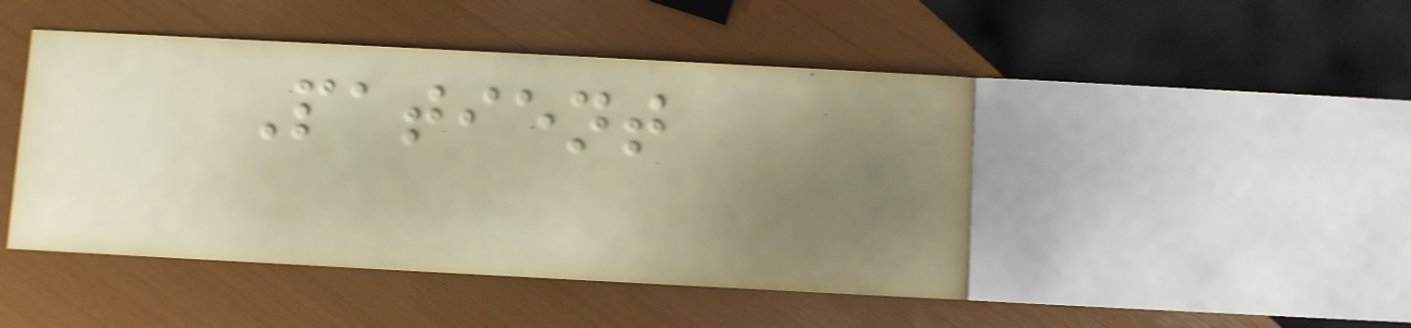Patient
